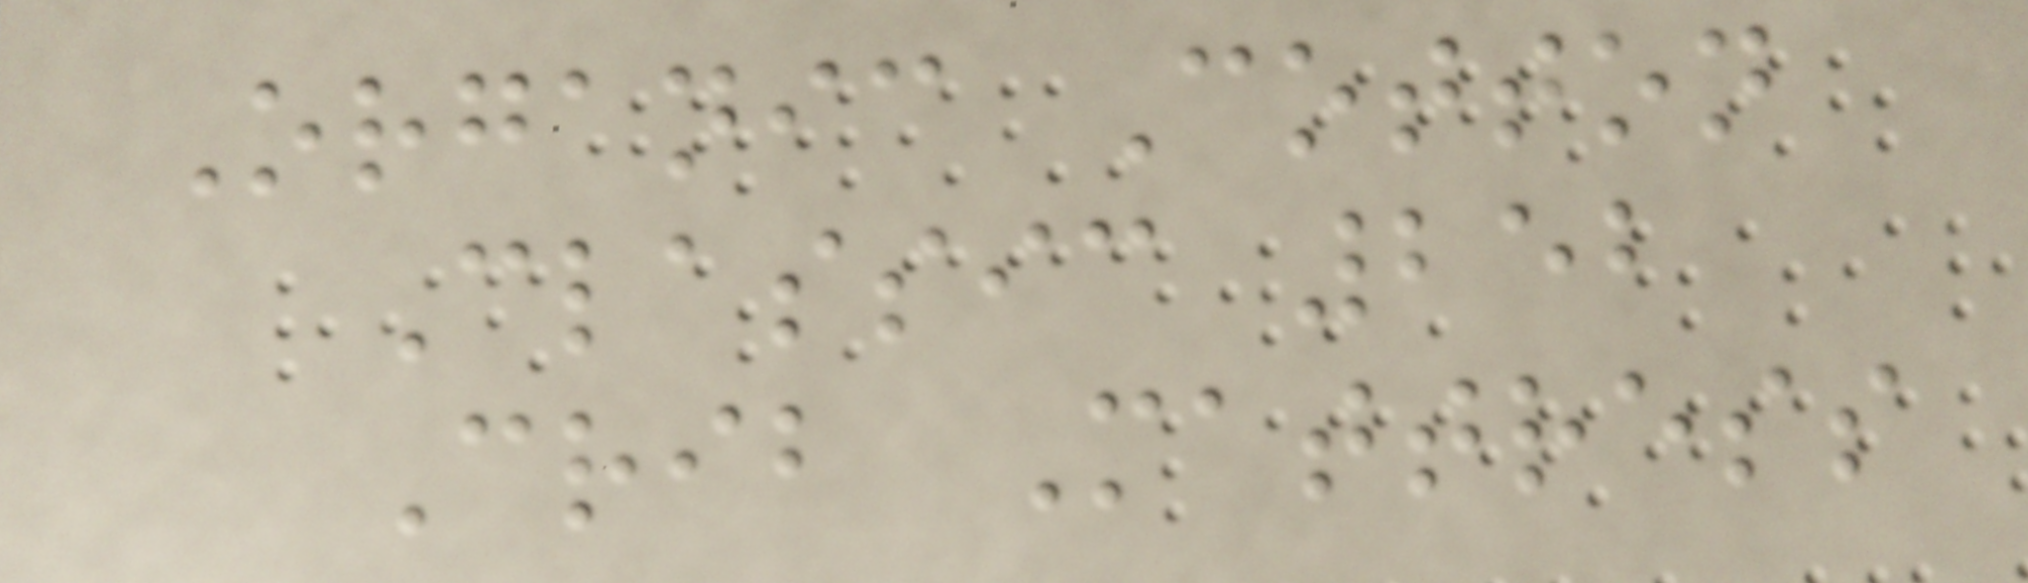Organic Cotton
Classic 252
Crib Mattress
